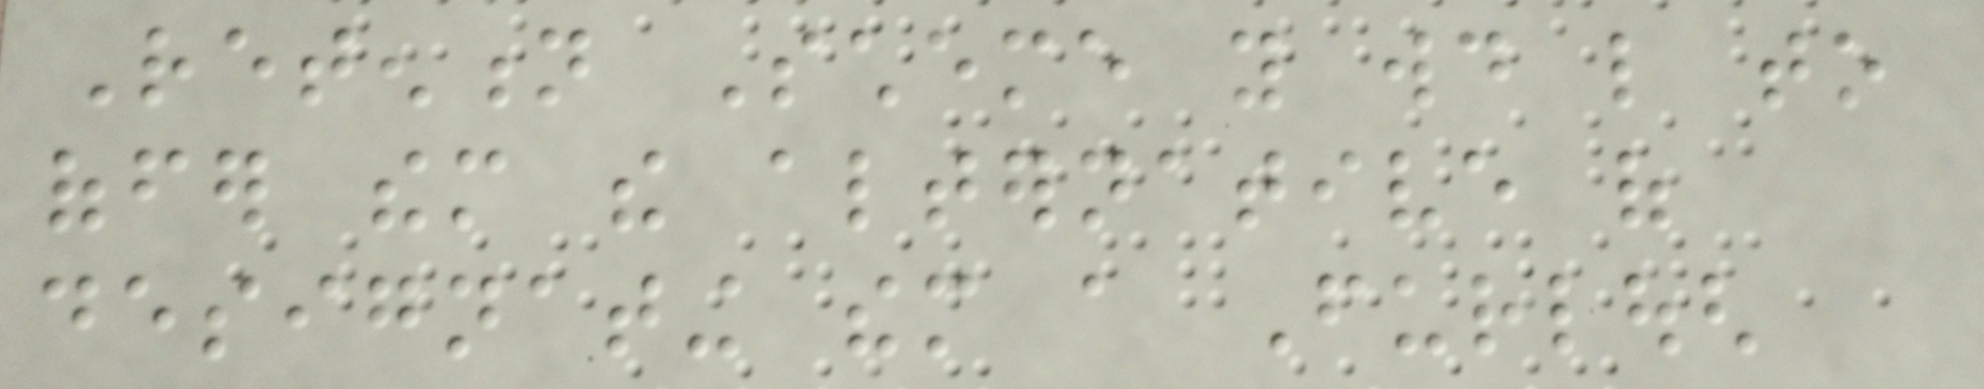Retention Scheme you would like to
offer them the alternative of
designating them a Furlough
